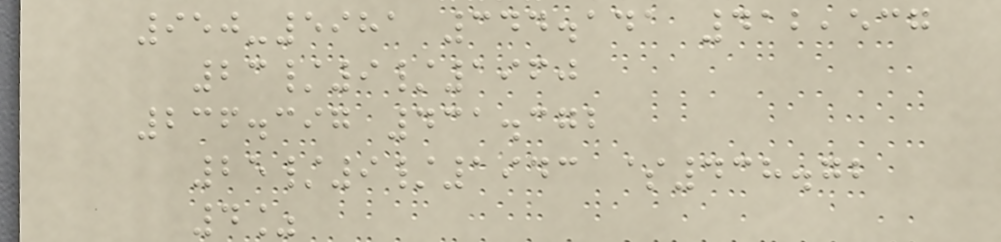950-5981 344.141 412,537
23/9/1960
236.397 431.372
25/9/1943 $438.72
4%
